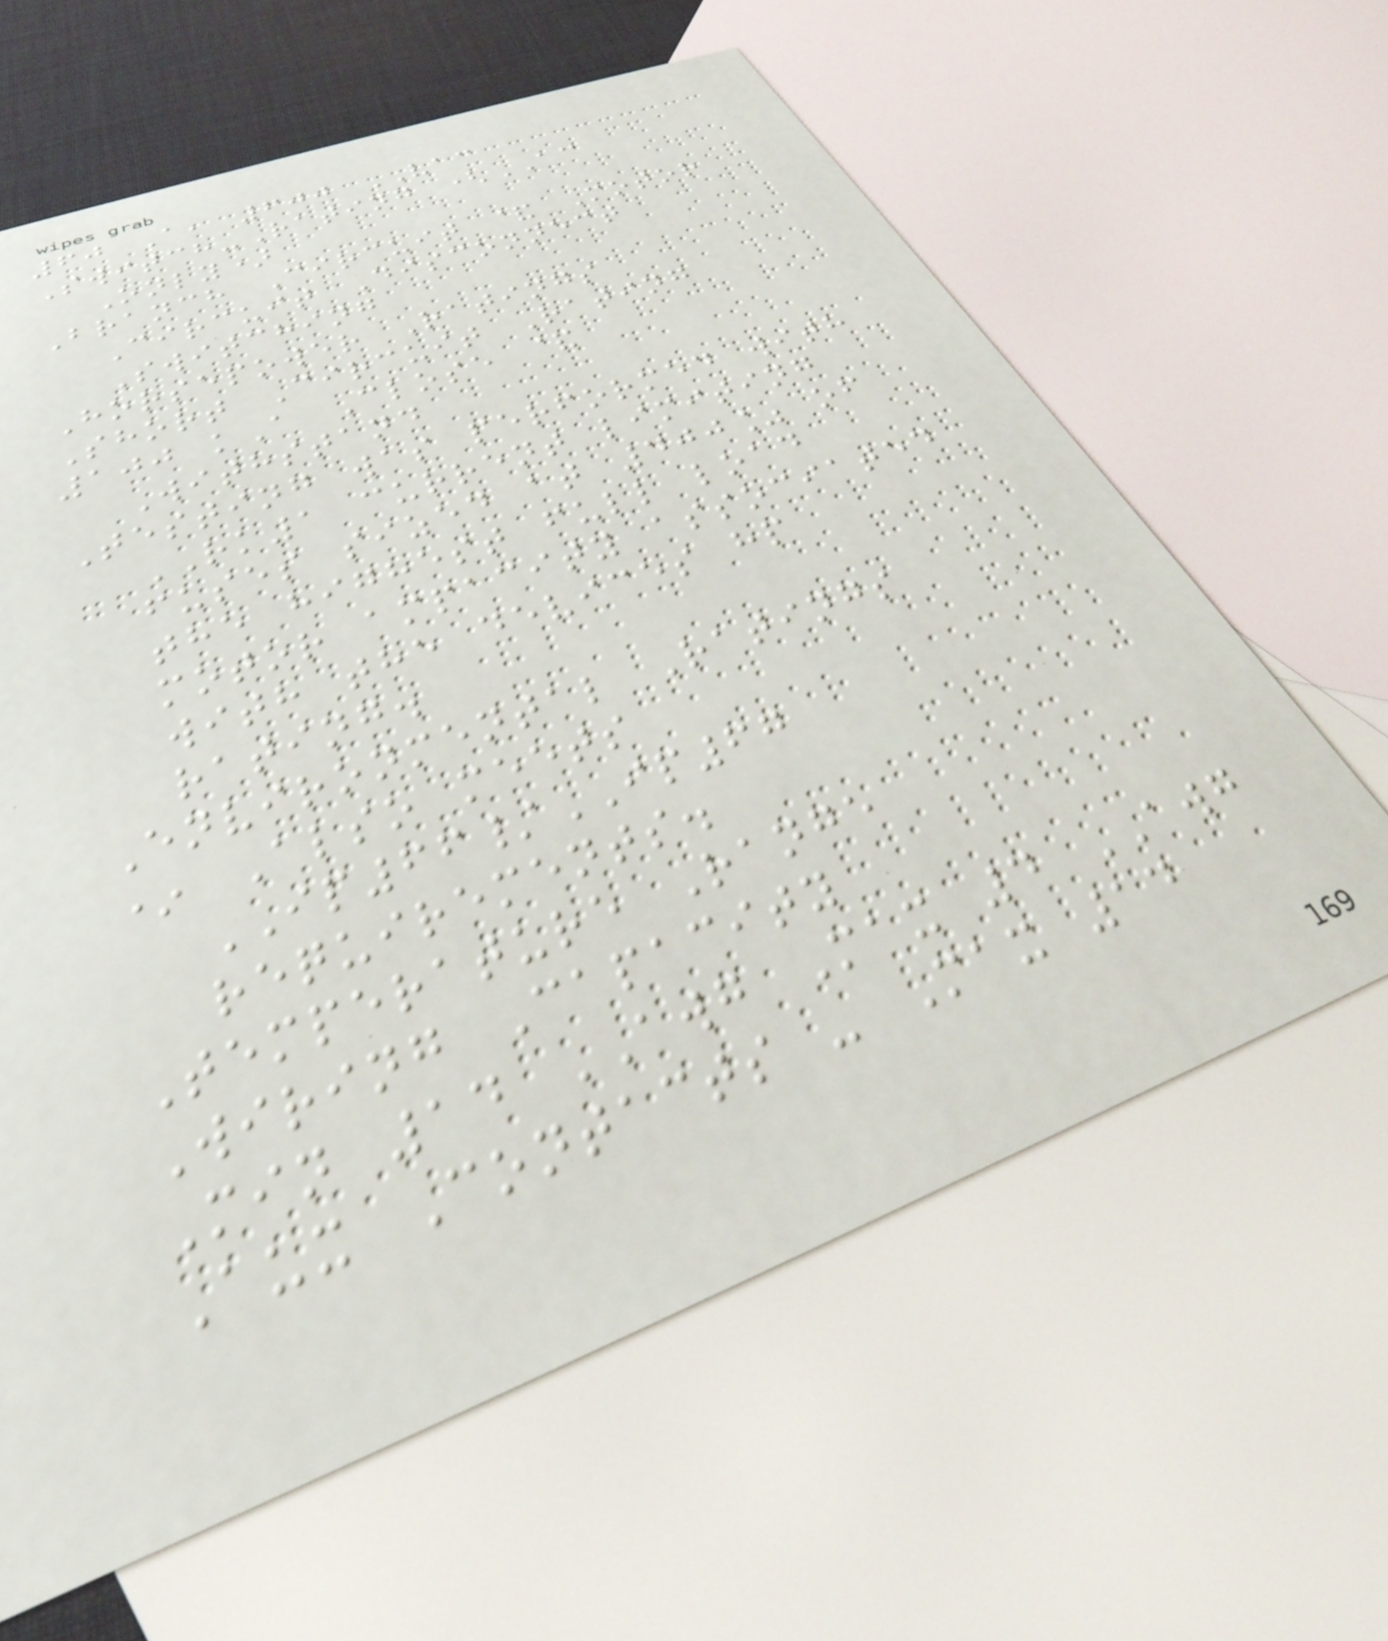60 A, 600 VAC
Switch-Rating (AC
Only)
Branch Circuit & Motor
Circuit Disconnect
Switching
Horsepower Ratings
Short Circuit Rating
100 kA Close &
Withstand
Testing was performed with
RK1 current limiting
fuses sized at 400% of
the highest full load
motor ampacity associated
with the devices hp
rating.
Environmental Ratings
* Also meets
IP66/IP67
requirements.
Temperature Range
Wiring Capacity
Min 14 AWG Max 4 AWG
Aux Contacts - Max 14
